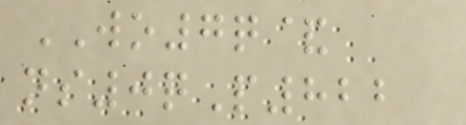WO7q&
ns0qP822
